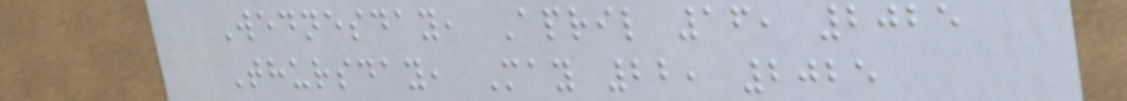Wednesday, April 16, 2025
Thursday, May 22, 2025
